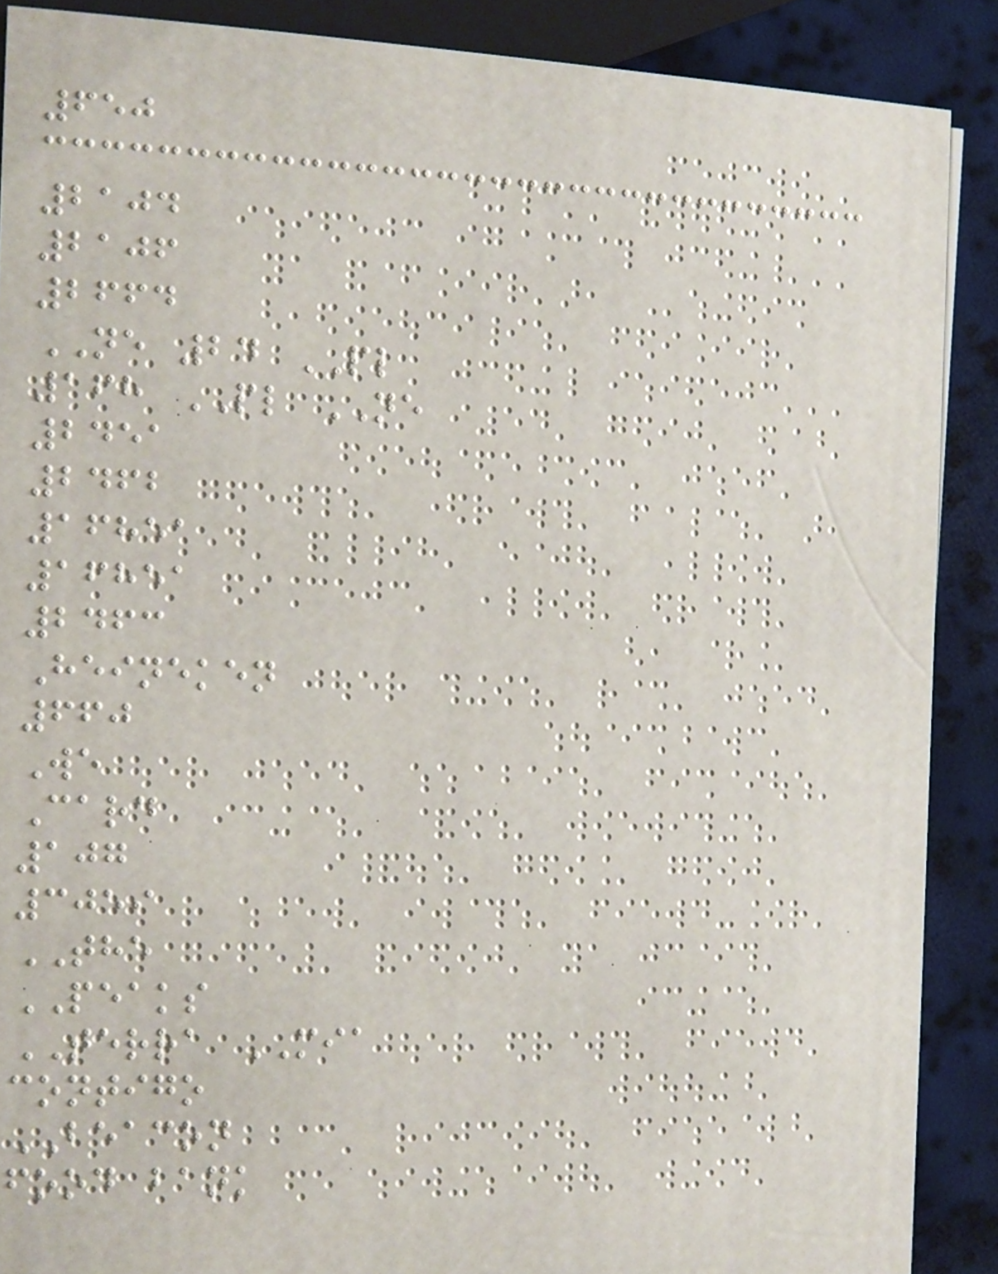650
2104
2106
2664
NE 24 PL
168 PL NE
2451
2462
16851
16851
2463
Heineken
660
We
Card
107
3059
THE
PEAKS
TERRA MIA
contigo
BEACON
food bank
